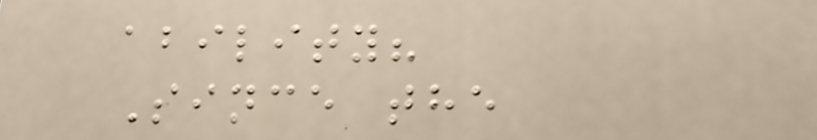ability?
Since the
